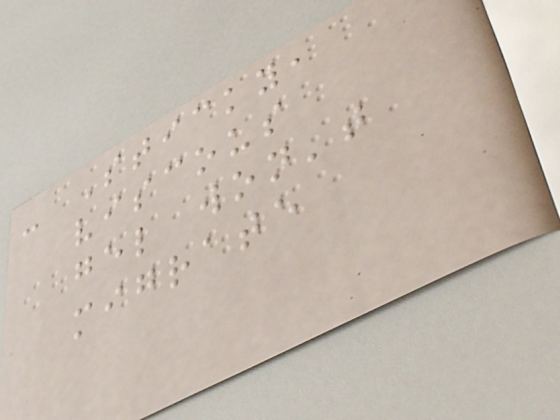- Sticky,
viscous
gel won't
migrate
